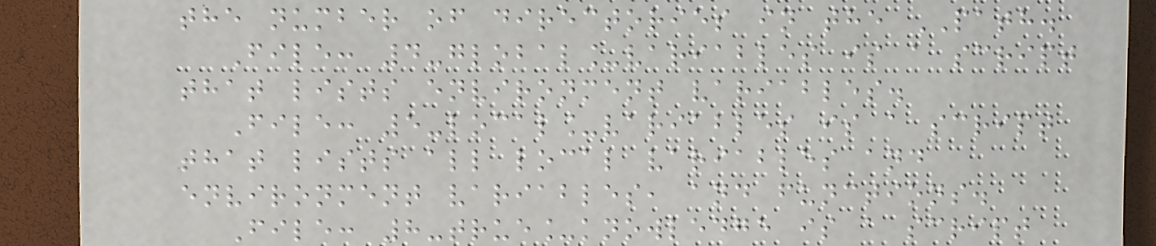the number of directories in the PATH.
File: 4-global_variables is a script
that lists environment variables.
File: 5-local_variables is a script
that lists all local variables and
environment variables, and functions.
File: 8-true_knowledge is a script
